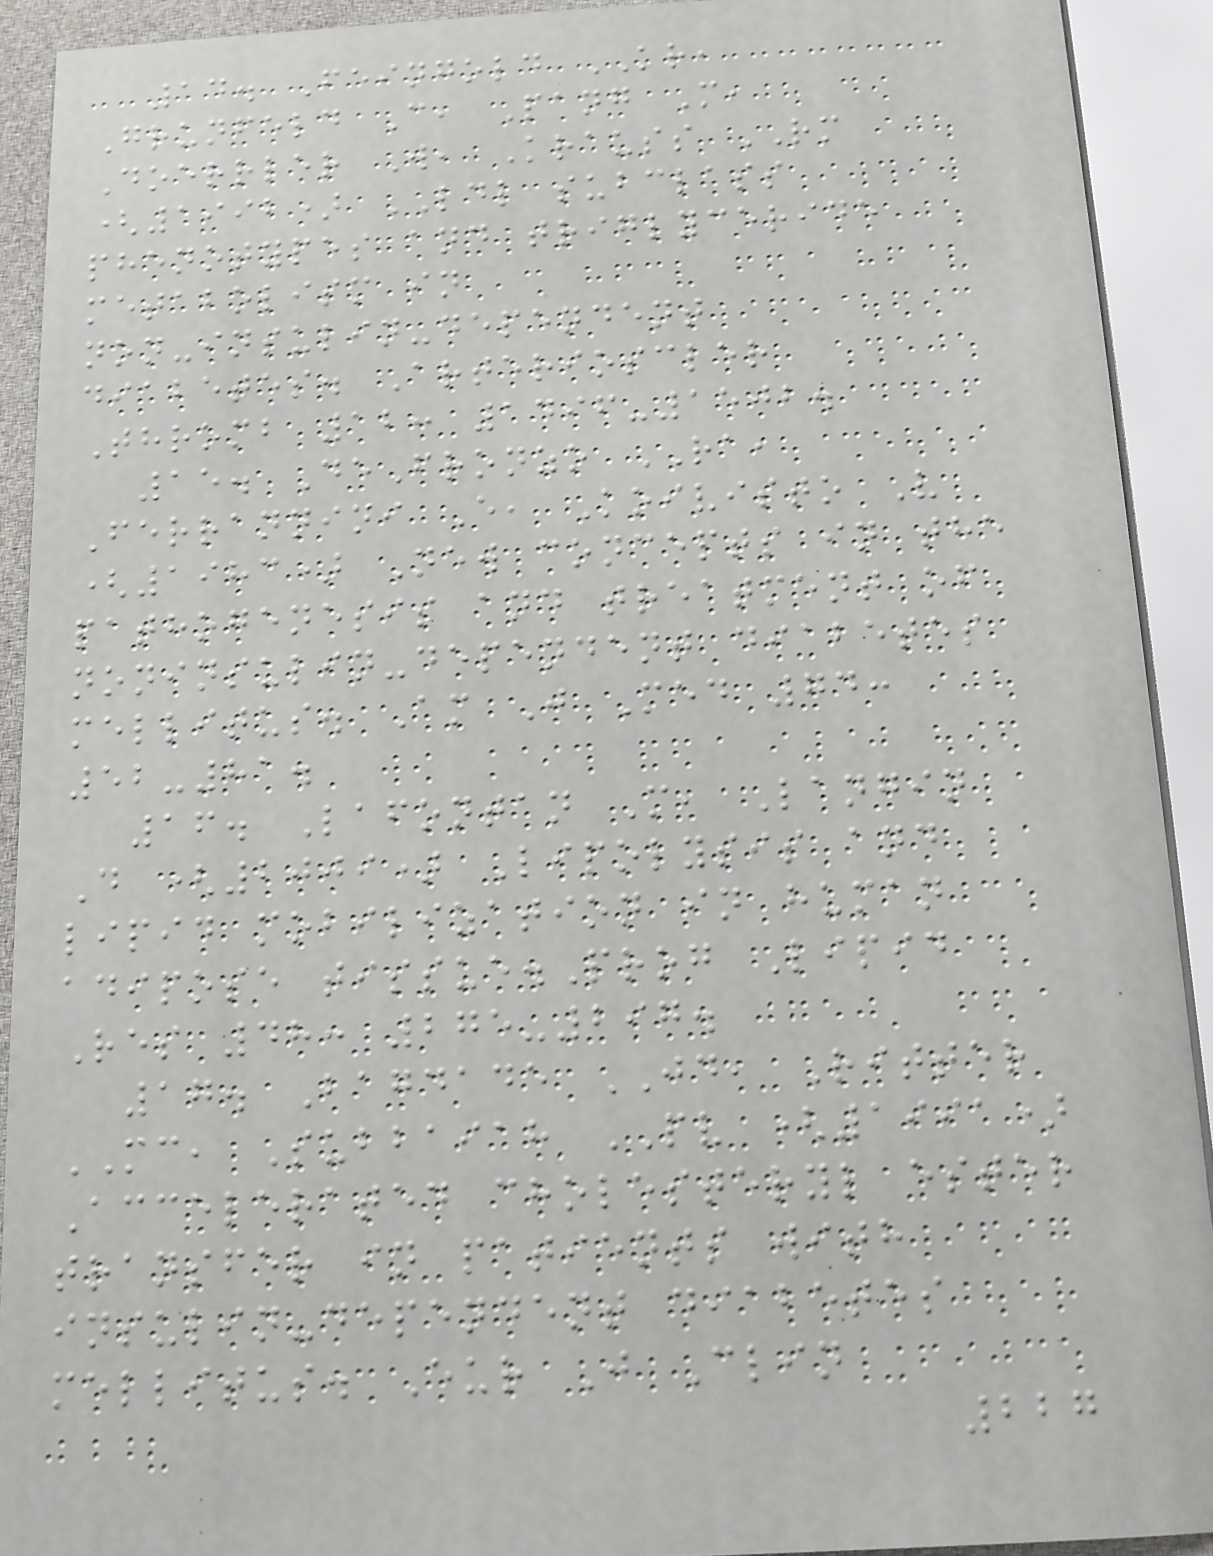14. Feingold KR,
Grunfeld C, Pang M,
Doerrler W, Krauss RM
(1992) LDL subclass
phenotypes and triglyceride
metabolism in
non-insulin-dependent
diabetes. Arterioscler
Thromb 12: 1496-1502.
15. DeFronzo RA,
Ferrannini E, Koivisto V
(1983) New concepts in the
pathogenesis and treatment of
noninsulin-dependent diabetes
mellitus. Am J Med 74:
52-81.
16. Lafontan M, Langin
D (2009) Lipolysis and
lipid mobilization in human
adipose tissue.Prog Lipid
Res 48: 275-297.
17. Bagdade JD, Ritter
MC, Subbaiah PV (1991)
Accelerated cholesteryl ester
transfer in patients with
insulin-dependent diabetes
mellitus. Eur J Clin
227
